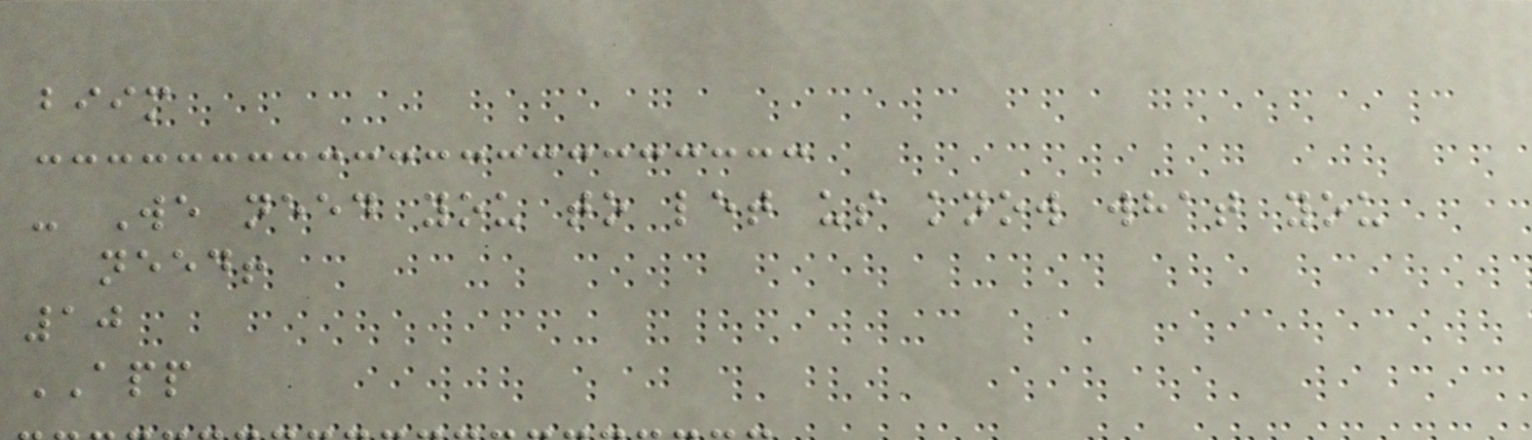biim
- We need you to let us know what you
need!
10
APP
